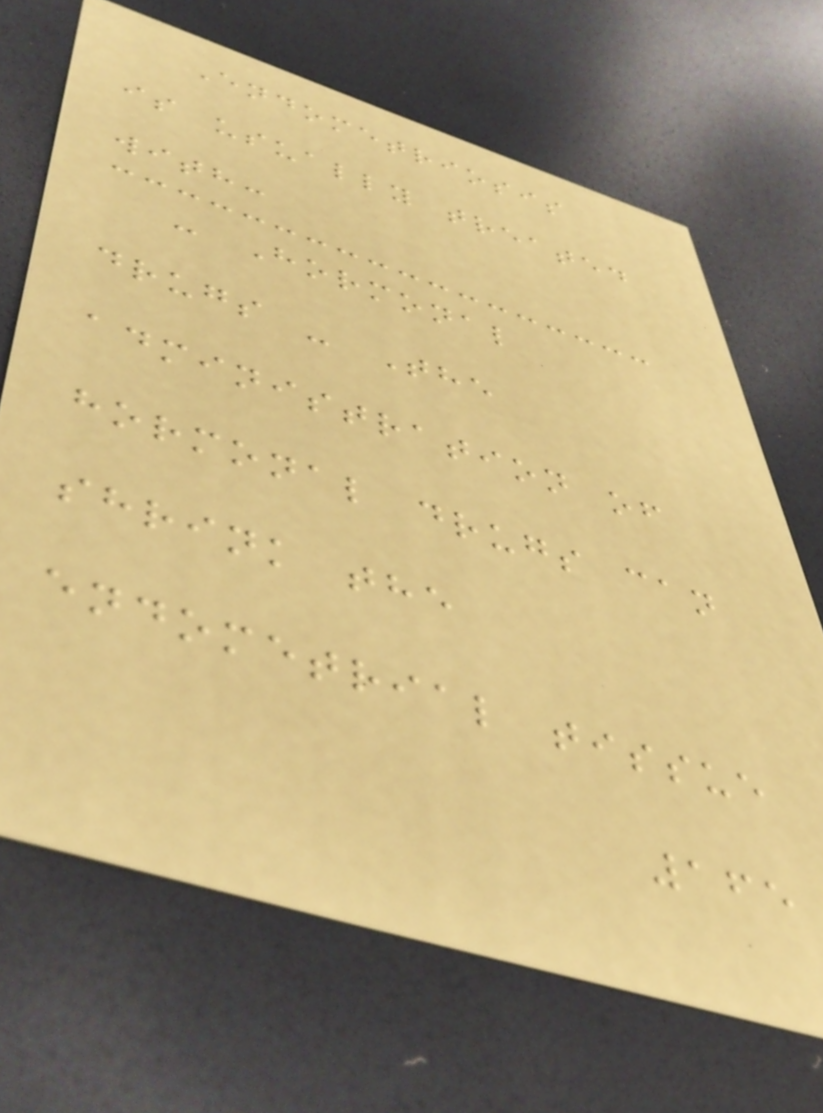Endometriosis
is usually treated
with:
- Hormonal
drugs - The
administration of
hormonal drugs can
shrink the
endometrial tissue
165
